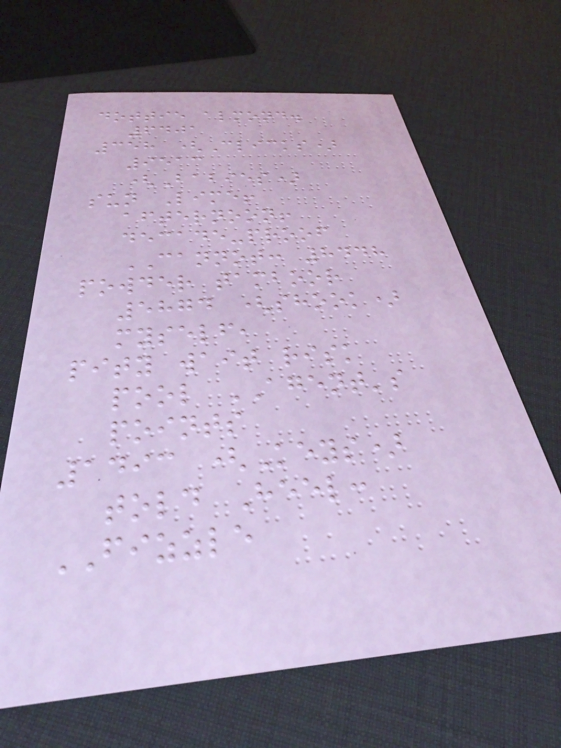dottie almond.
6401
358 (Clicks)
9513
(Babies)
sun Lime!
afternoon!
decade-proof
CANNOT: 8448
powder tamboor
5874 (shook)
myself,
pity wait risk
pool AGENT's
points
1493 (Keys)
told Heel:
FIZZLE
